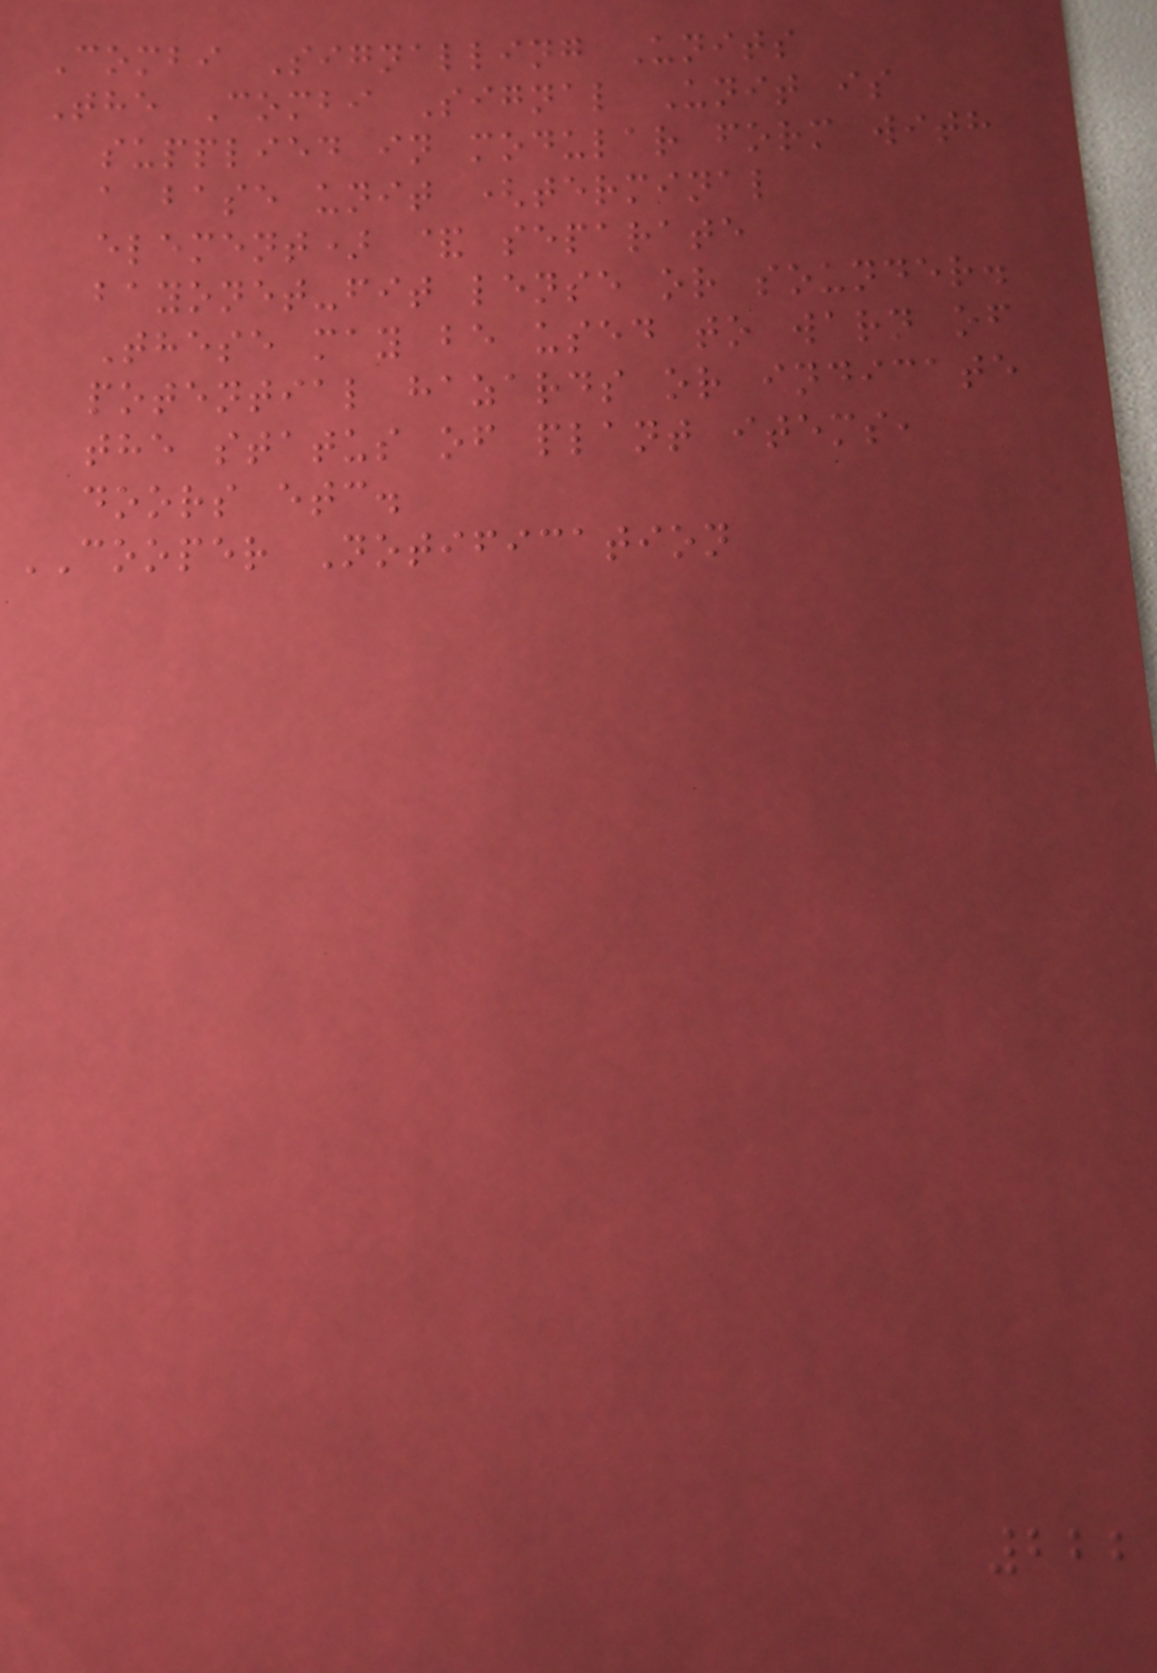Combi Signalling Units
The Combi Signal Unit is
supplied in modular form with
a base unit (terminal
element) & separate
bayonet-fit lense or sounder.
These may be used to warn of
potential hazards or indicate
the status of plant items,
doors etc.
COOPER Notification
222
